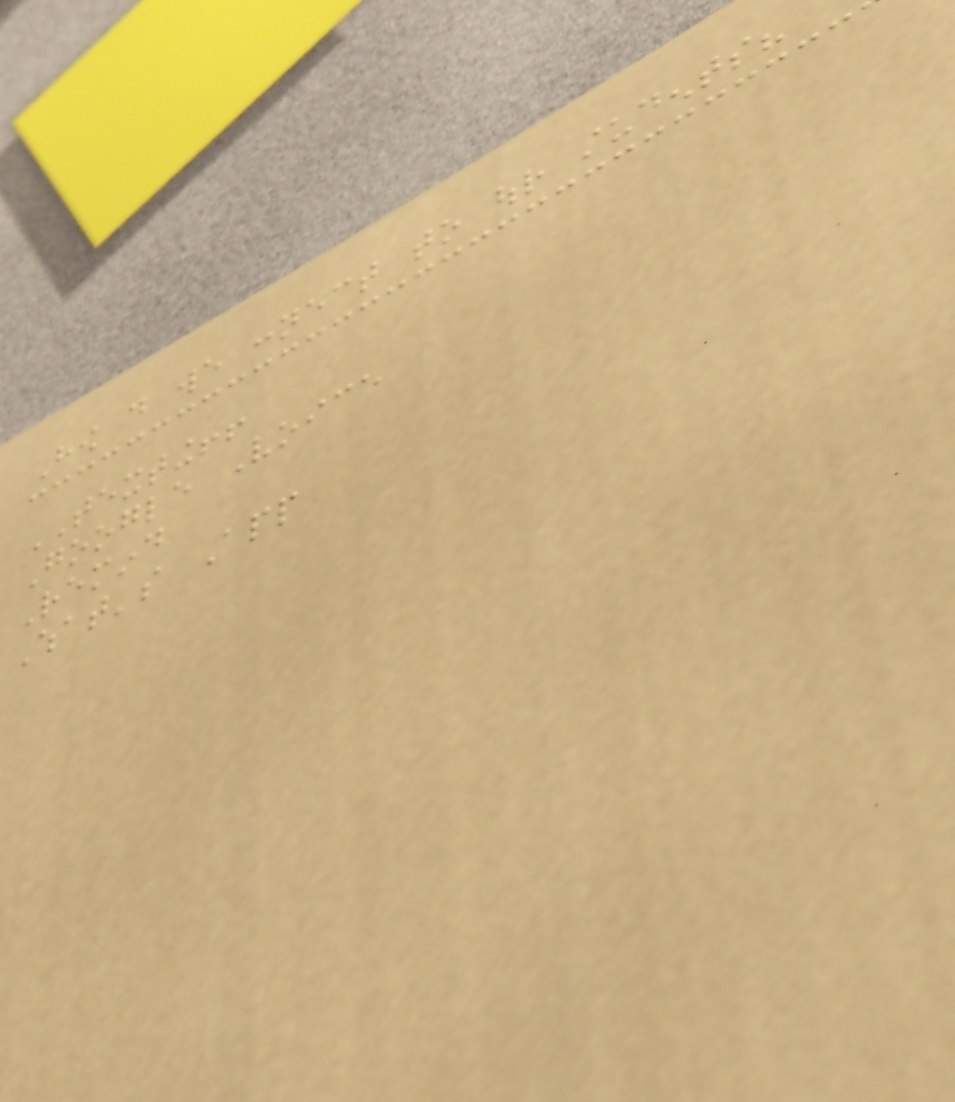How do we connect to our students?
TEXTING!!
Google Voice
Remind
What's App
